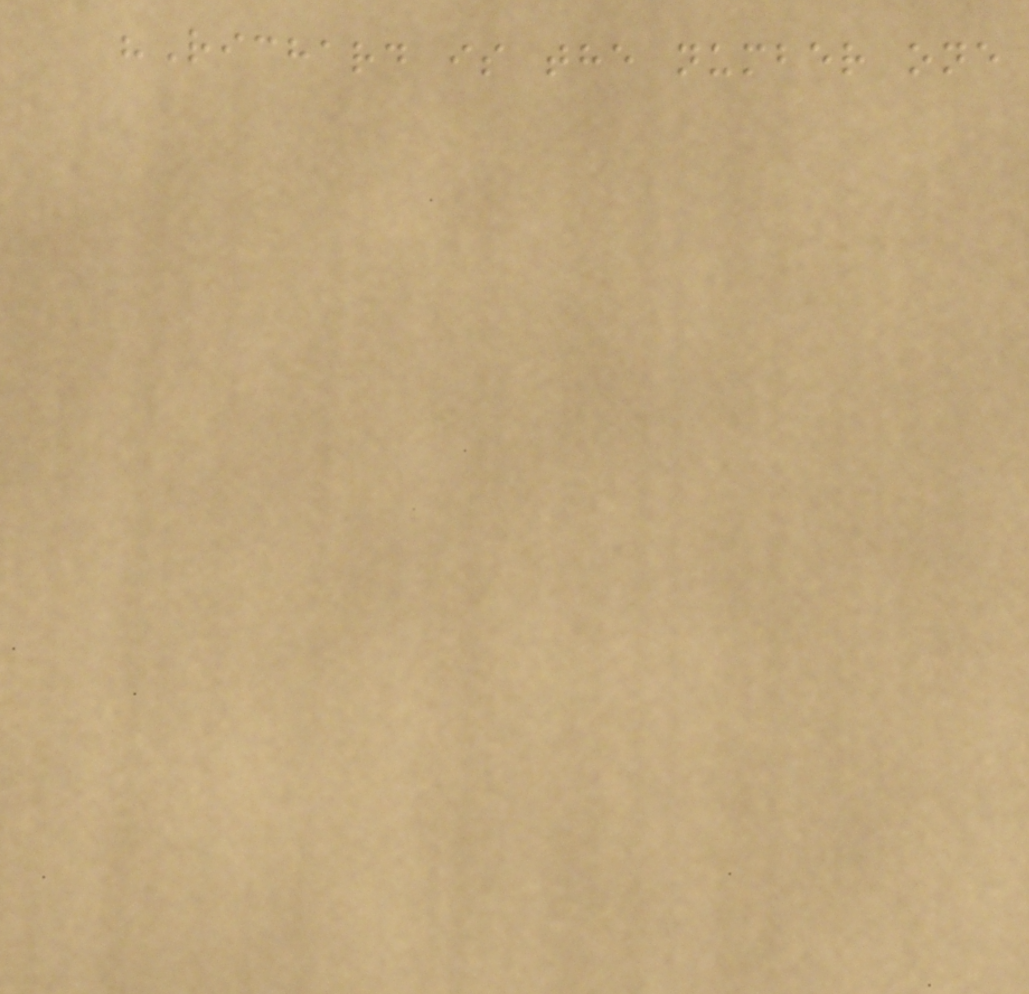"Richard is the number one
